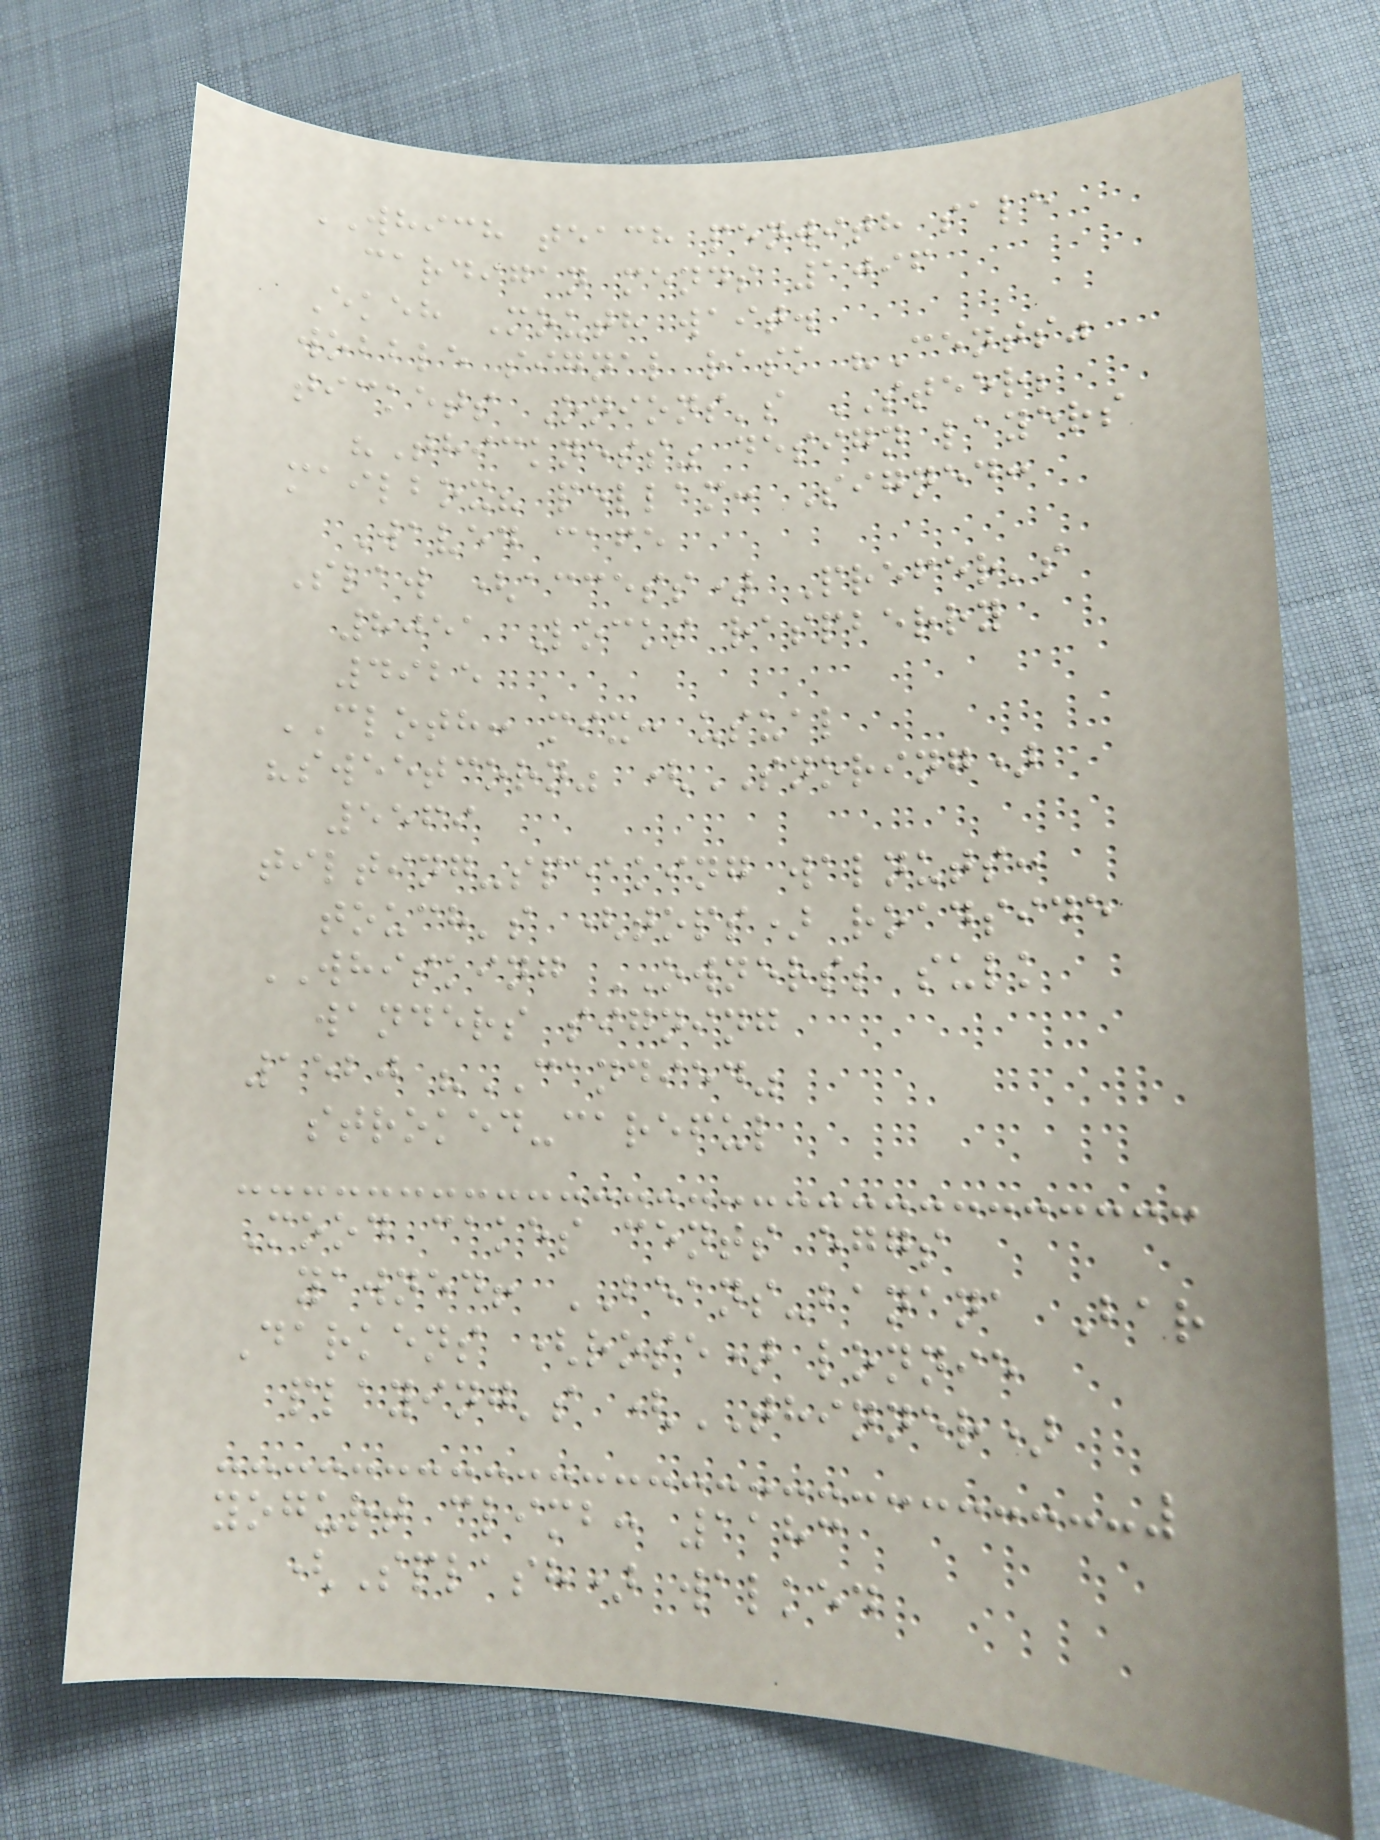WHICH teach penwith sale
cardigan mends 1096
Ekeh Mouth wait.
wobble signal rask "Cents"
tickets Onions's STEER;
"Thickness" design layers
mailbox? pellam: Signed:
Waved cafe
Slaw (access) Prefer's
8051 Locks raspberry
4925
CLOTH: mix: usual
"sweetcorn" (SNORING)
5569
tilting-speaking walnuts:
touch's (tops) roadside
WHISKING OWNERS; sulk
wanders signing
1520 "CANDIED"
stroked-careful
Mood cakes cents eggs
yawned! BEANS-banana Bar
Darkens (rose) lonnie
playing's (THINNER)
yogurt climb: 1183
(Splash) walked
